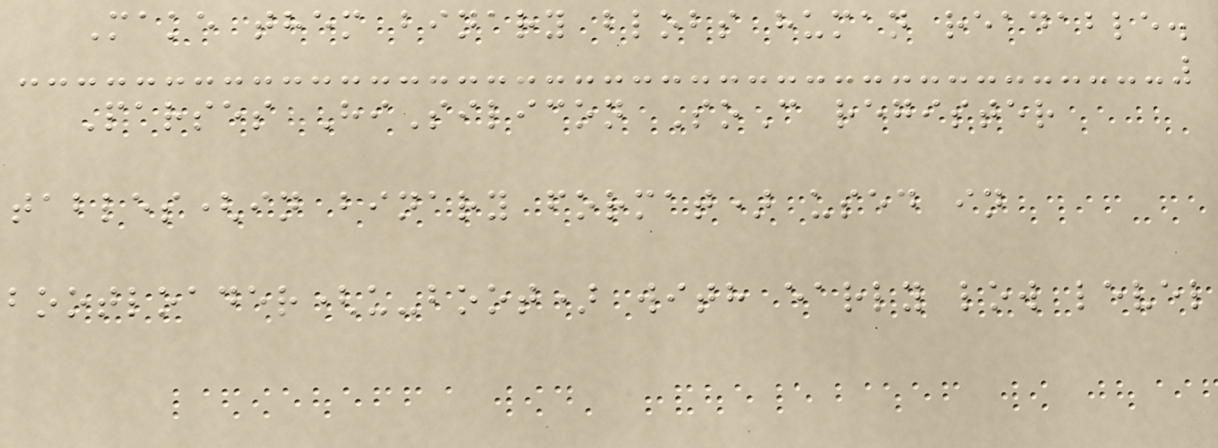Make them binary blobs human readable.
Parses HiSilicon SoC register
tables(in binary format) used in
bootloader(u-boot) with early low level
